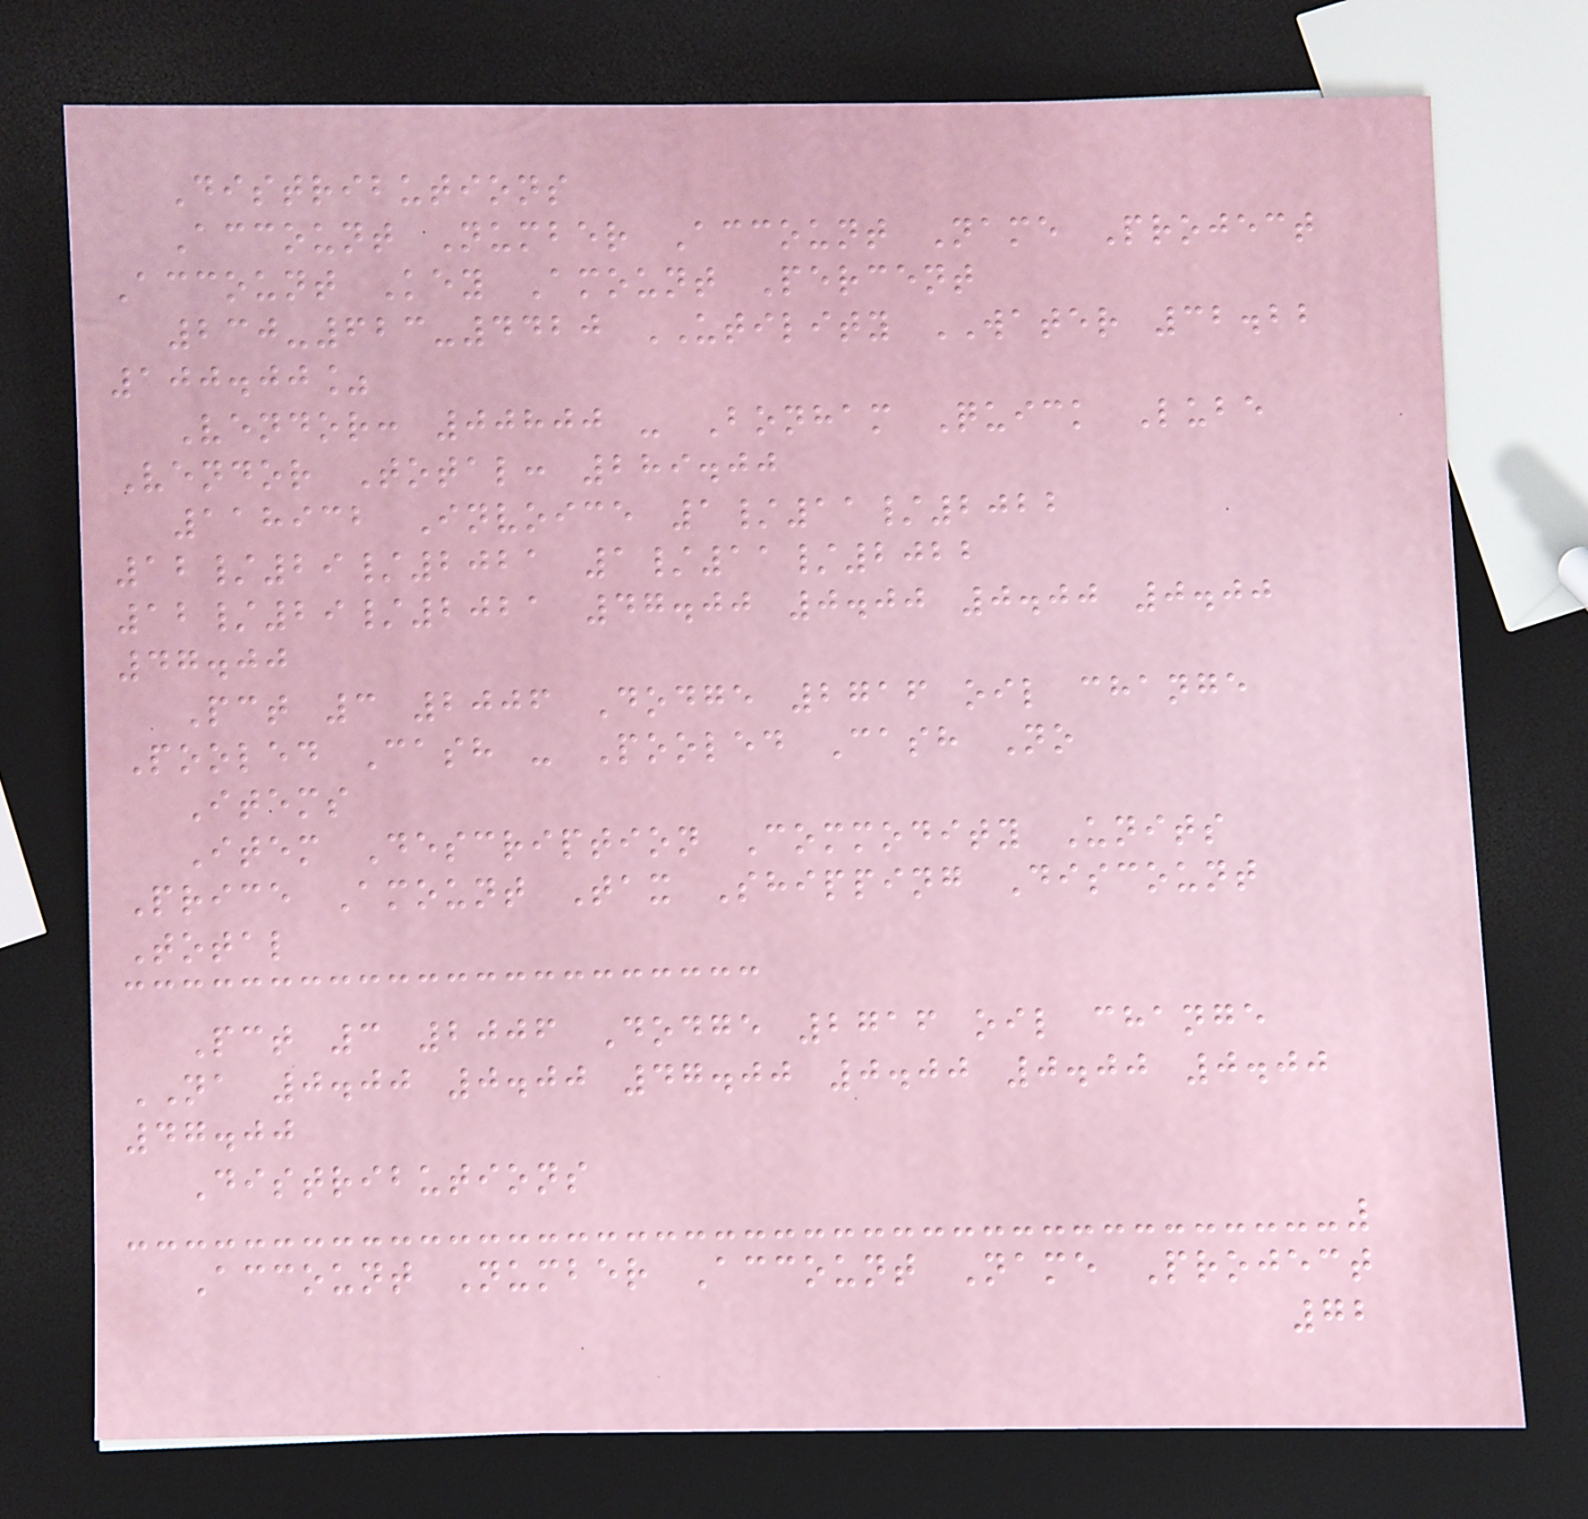Distributions
Account Number Account Name Project
Account Key Amount Percent
230-623-4420 UTILITY WATER 32.22
100.00%
Vendor: 00800 - Bonham Quick Lube
Vendor Total: 289.00
118932 Invoice 1/11/2022
12/29/2021 1/11/2022
12/29/2021 47.00 0.00 0.00 0.00
47.00
Pct 3 2006 Dodge 2716 oil change
Pooled Cash - Pooled Cash No
Items
Item Description Commodity Units
Price Amount Tax Shipping Discount
Total
Pct 3 2006 Dodge 2716 oil change
NA 0.00 0.00 47.00 0.00 0.00 0.00
47.00
Distributions
Account Number Account Name Project
72
